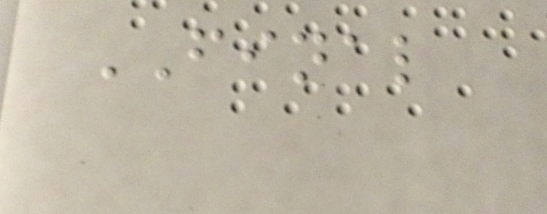FINAL
